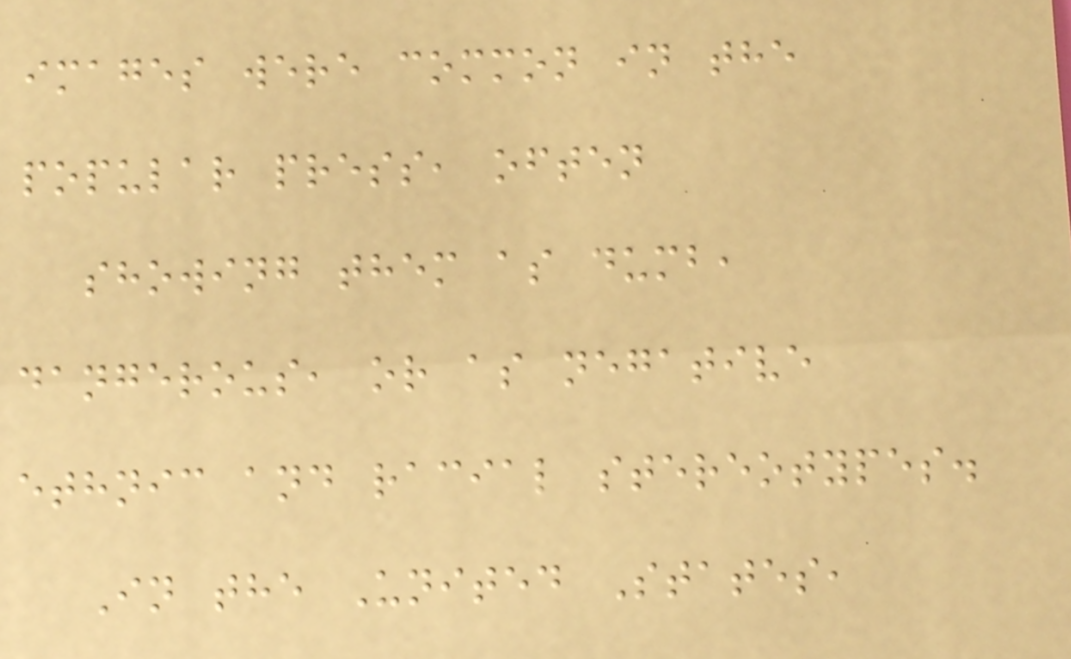images were common in the
popular press, often
showing them as dumb,
dangerous, or as negative
ethnic and racial stereotypes.
In the United States,
